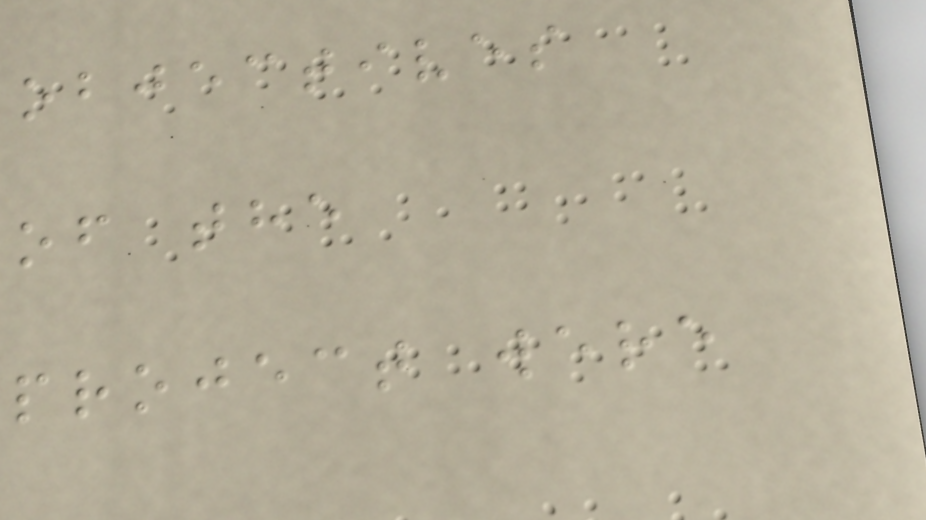objectives
of the
project were
